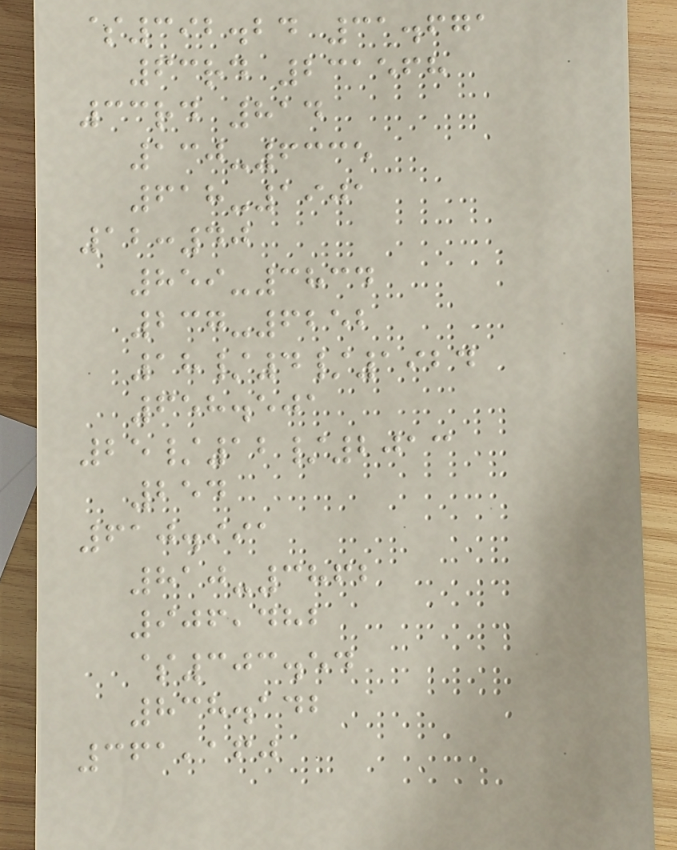$392.24 31.671
63rd 231568
33rd 814
130-6335
618-1901
12:40
859-3834
237-6252
18/4/1924
658.501
25/12/2013
254
610.991
810-3862
906,482
$303.54
838.142
361,160
